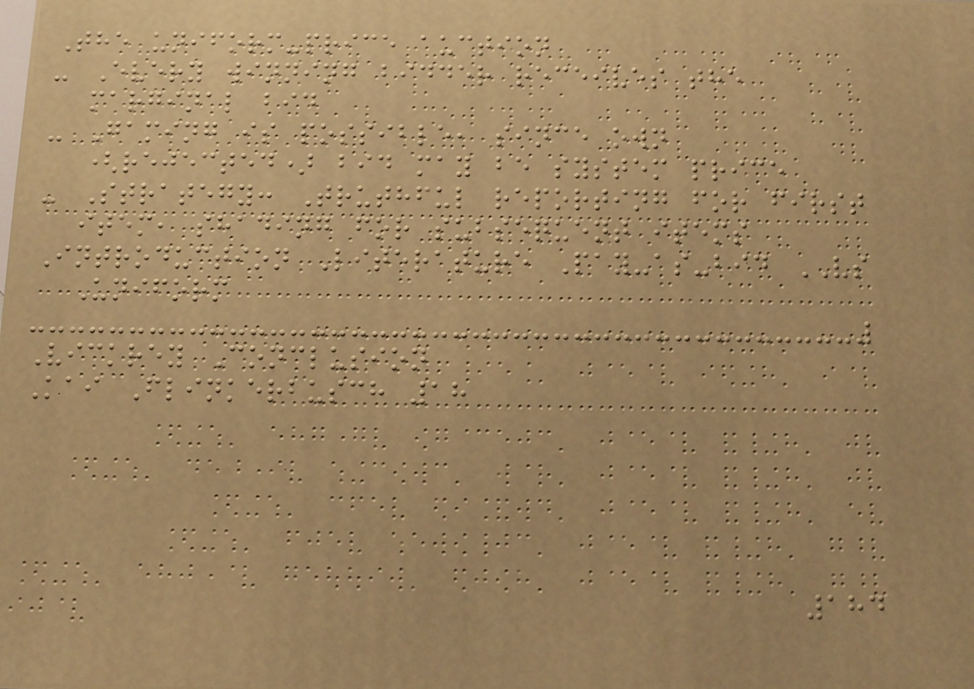The uniform-price auction
- Every winning bidder receives the
marginal bid
- Gaming is possible, since own
(rejected) bid may be system price
- Strategy: Truthful reporting for first
item, shading for subsequent items
Introduction Literature Pay-as-bid VS
Uniform
Vickrey Conclusion
Kai Flinkerbusch 18
184
